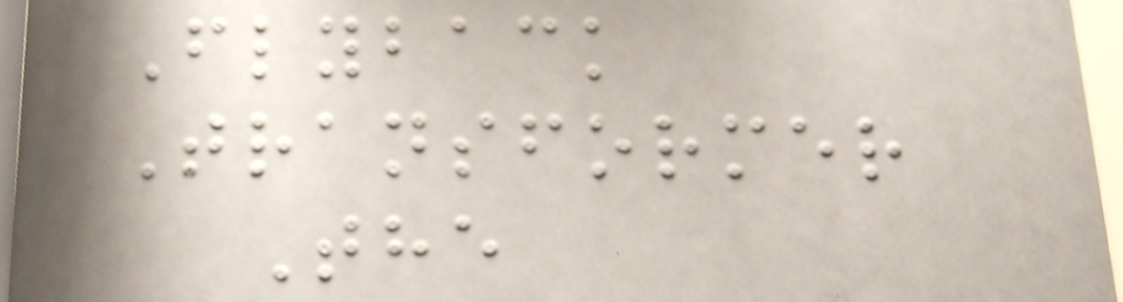Flyback
Transformer
The
